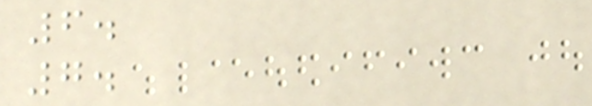6.
7.
